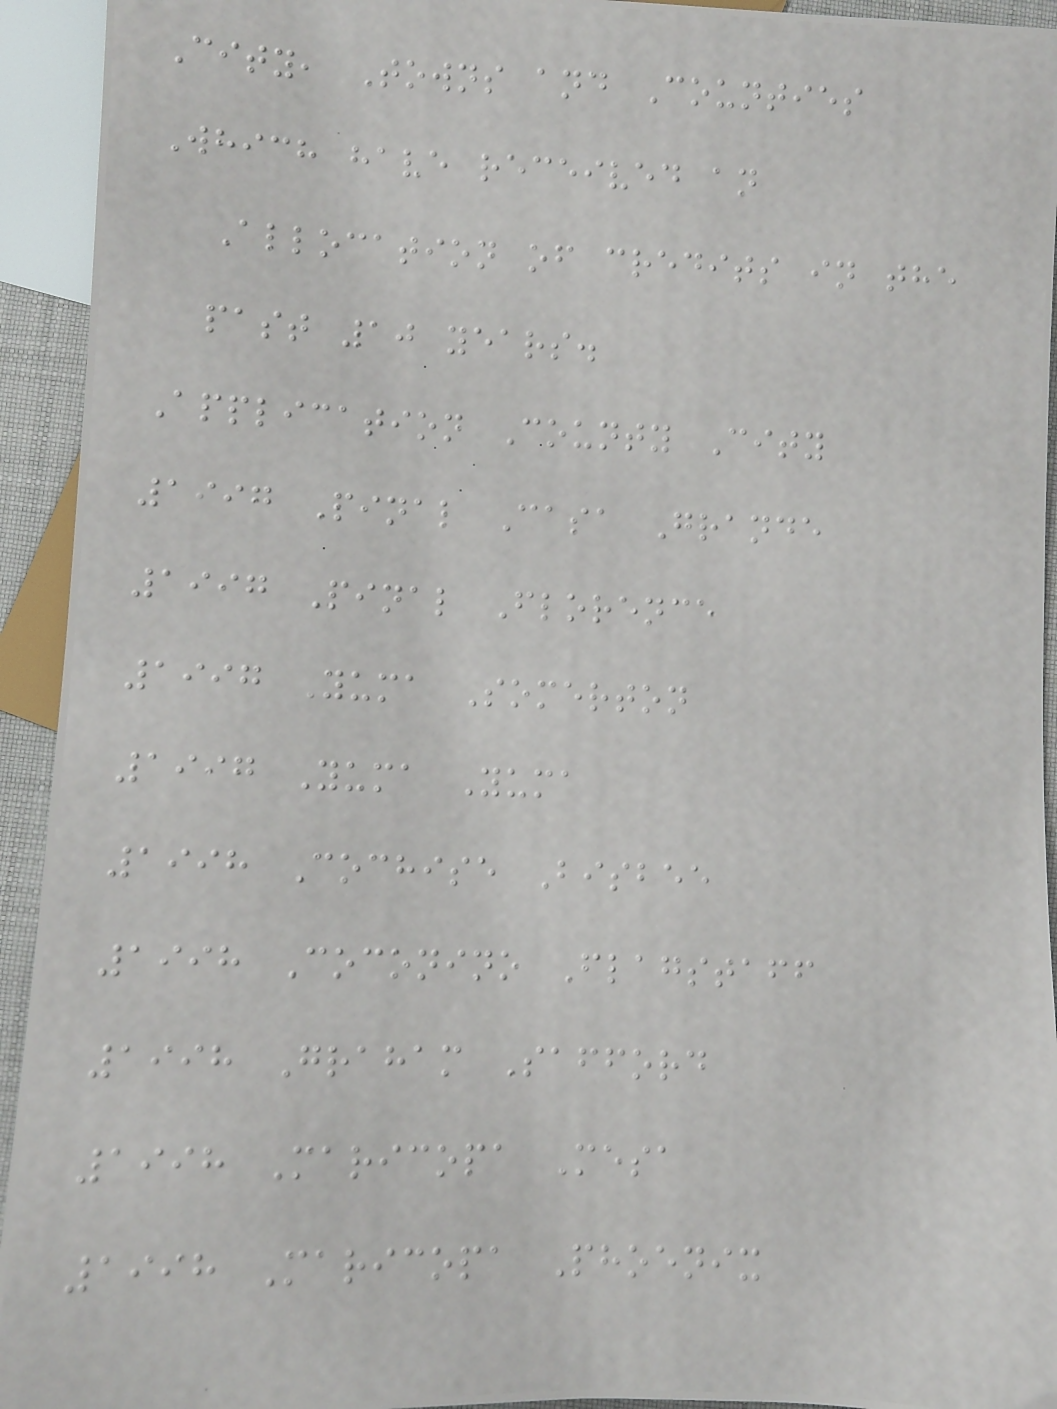City, Towns and Counties
Which have received an
Allocation of credits in the
past 10 years.
Application County City
1997 Pinal Casa Grande
1997 Pinal Florence
1997 Yuma Somerton
1997 Yuma Yuma
1998 Cochise Bisbee
1998 Coconino Flagstaff
1998 Graham Safford
1998 Maricopa Mesa
1998 Maricopa Phoenix
